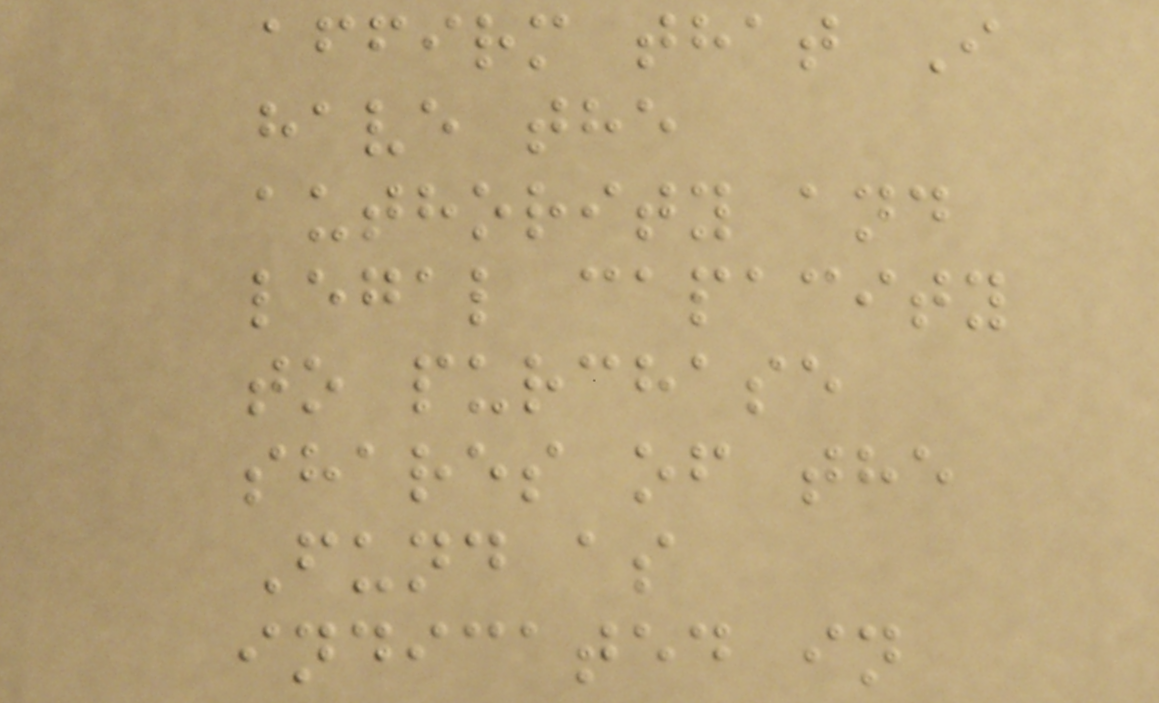affirm that I
have the
authority and
legal capacity
to purchase
shares of the
Fund as
indicated in
